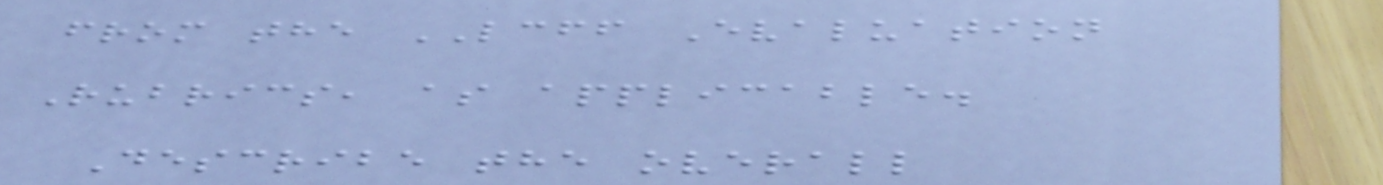from the LCFF Evaluation
Rubrics, as applicable.
Describe the overall
